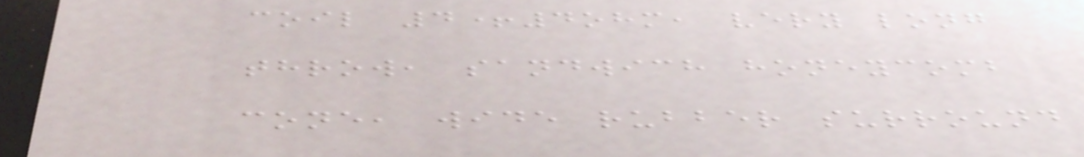coil 4+4ohm, very long
throw, sandwich honeycomb
cone, wide rubber surround
